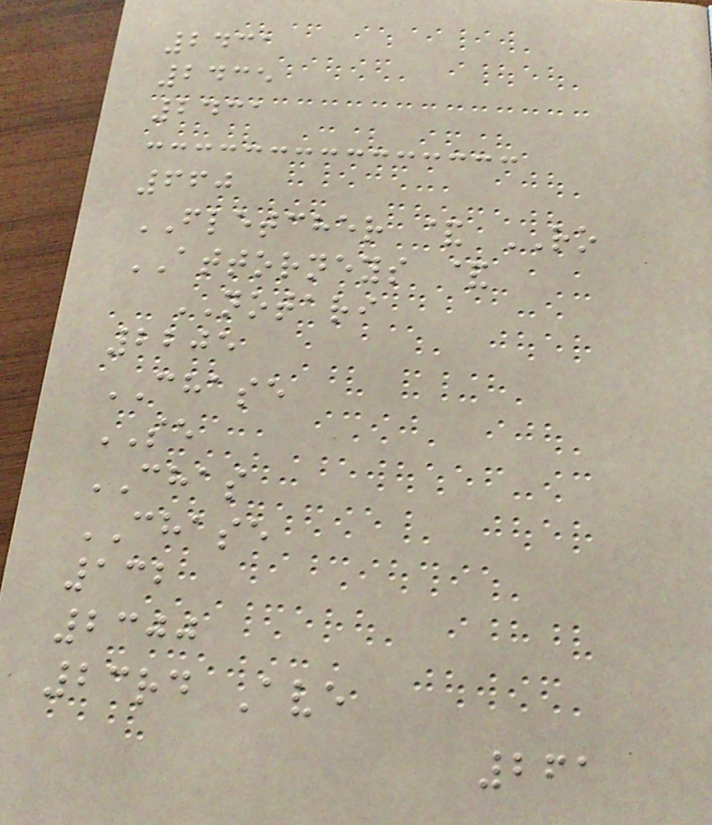2431
2435
2431
660
FLETCHER & RO
ATTORNEYS &
NOTARI
2205
CHASE
SE
CHAS
CHASE
132
2300
23rd Ave
261
